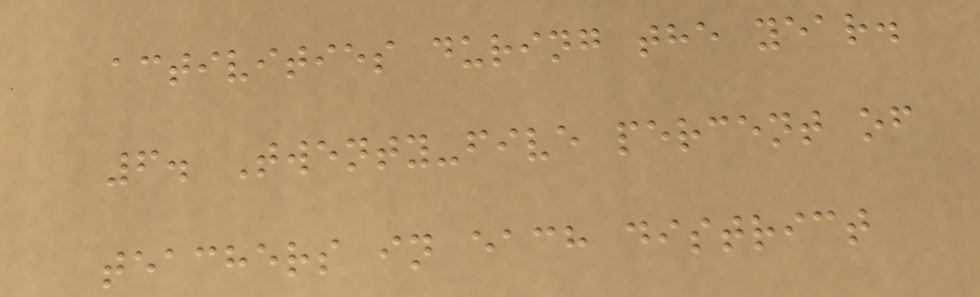activities during the year.
6. Twenty-five percent of
teachers in each district
